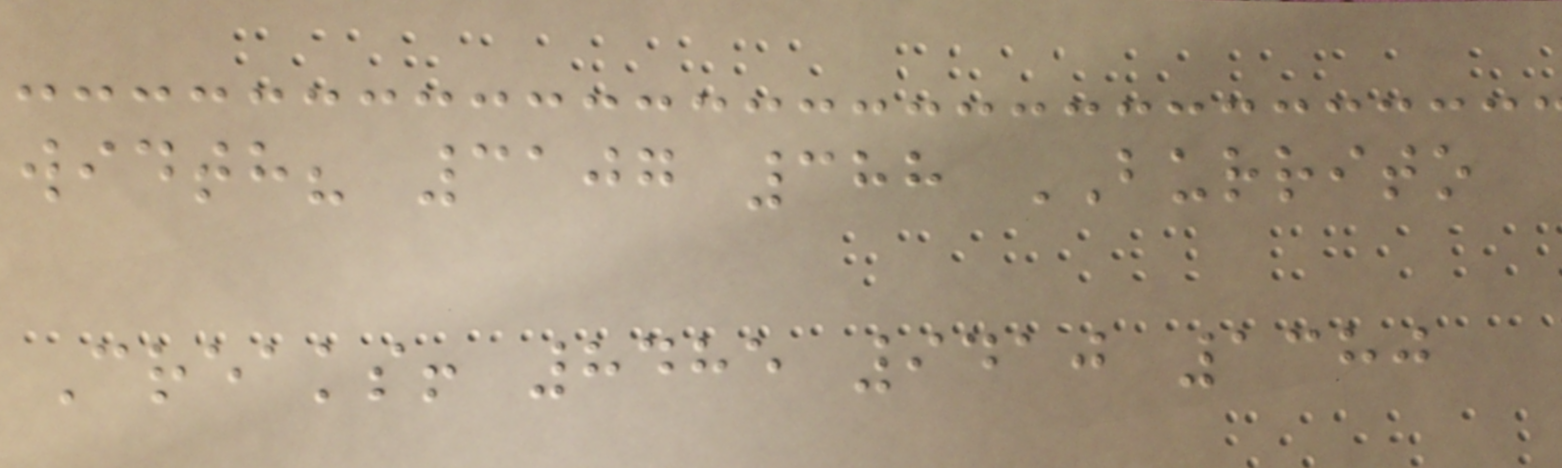width? 3107 388 BURRITO
Creaks! 8485 9410 1380
